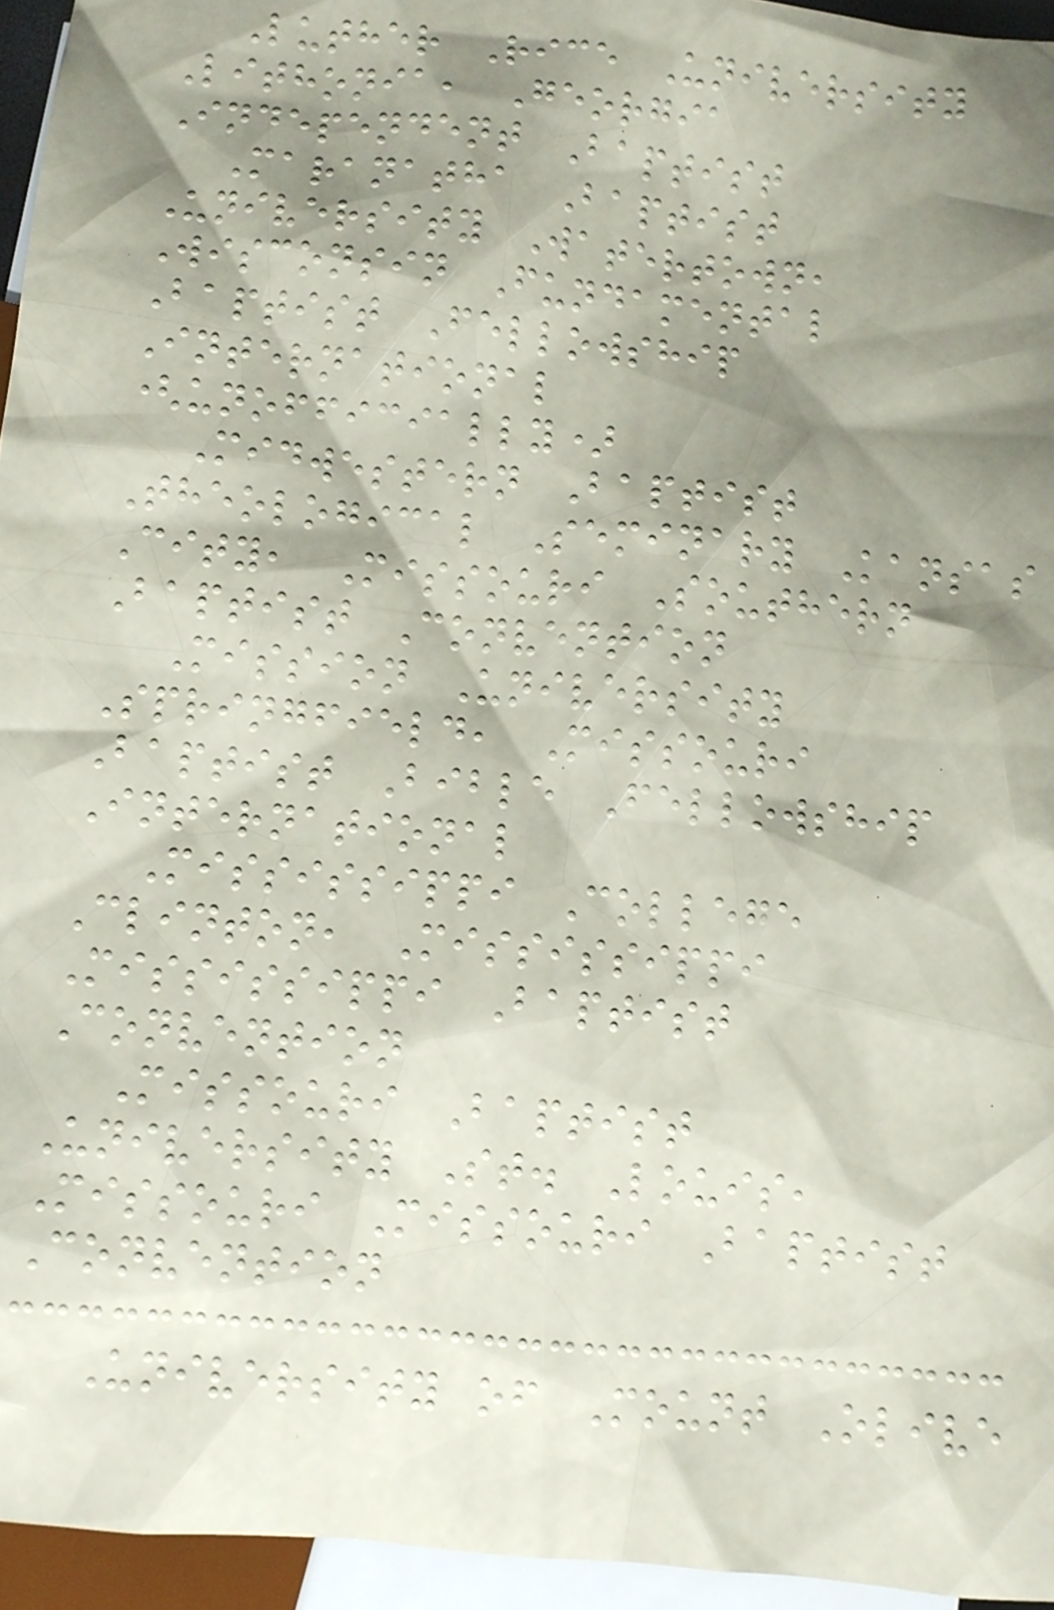Luther Rice University
Lithonia, Georgia
Independent Baptist
Maranatha Baptist
University Watertown,
Wisconsin Fundamental
Baptist Fellowship
International
(unofficially)
Midwestern Baptist
Theological Seminary Kansas
City, Missouri Southern
Baptist Convention
Mission University
Springfield, Missouri
Baptist Bible Fellowship
International
Mississippi College
Clinton, Mississippi
Mississippi Baptist
Convention
Missouri Baptist
University St. Louis,
Missouri Missouri Baptist
Convention
University of Mount Olive
